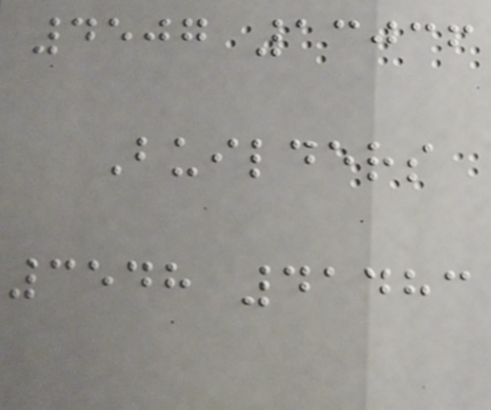4507 13036
Builders
3548 41483
